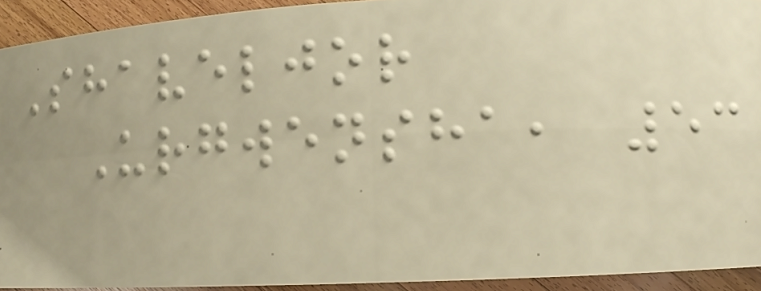Shaveljor
Urgwensha, 53
